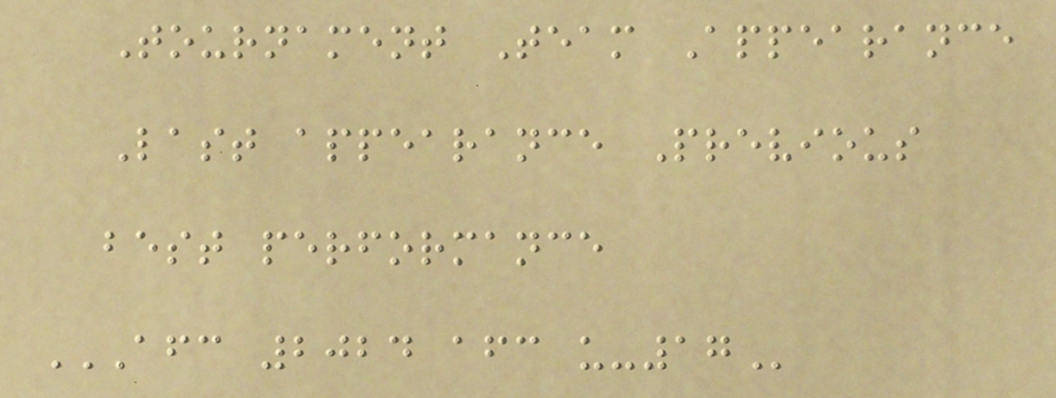Tournament Team Appearance
Last appearance Previous
best performance
AFC 2024 AFC U-17
